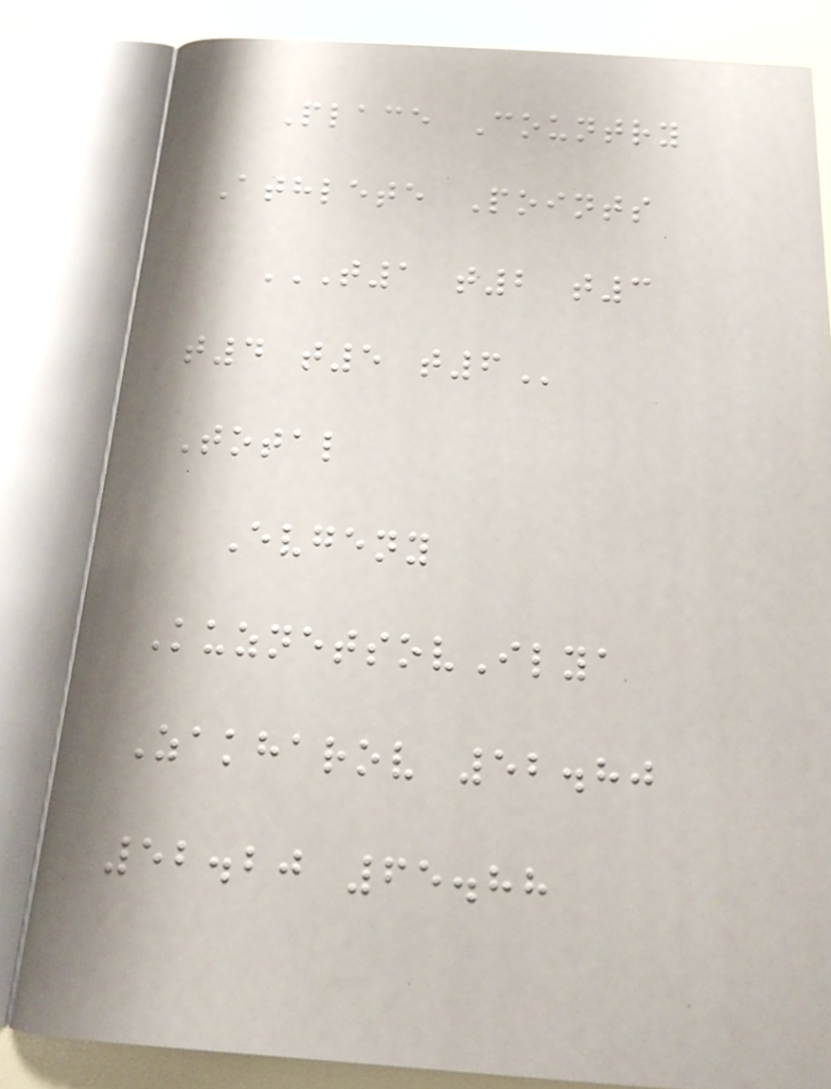Place Country
Athlete Points
T1 T2 T3
T4 T5 T6
Total
Evgeny
KuznetsovIlya
Zakharov 52.80
52.20 65.88
